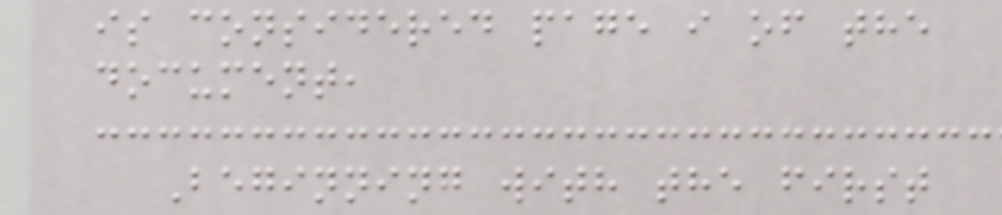is considered page i of the
document,
Beginning with the first
